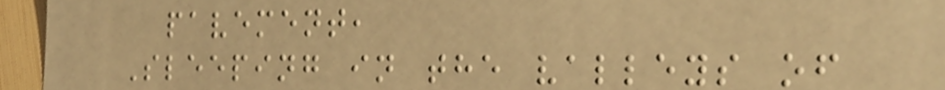pavement,
Sleeping in the valleys of
